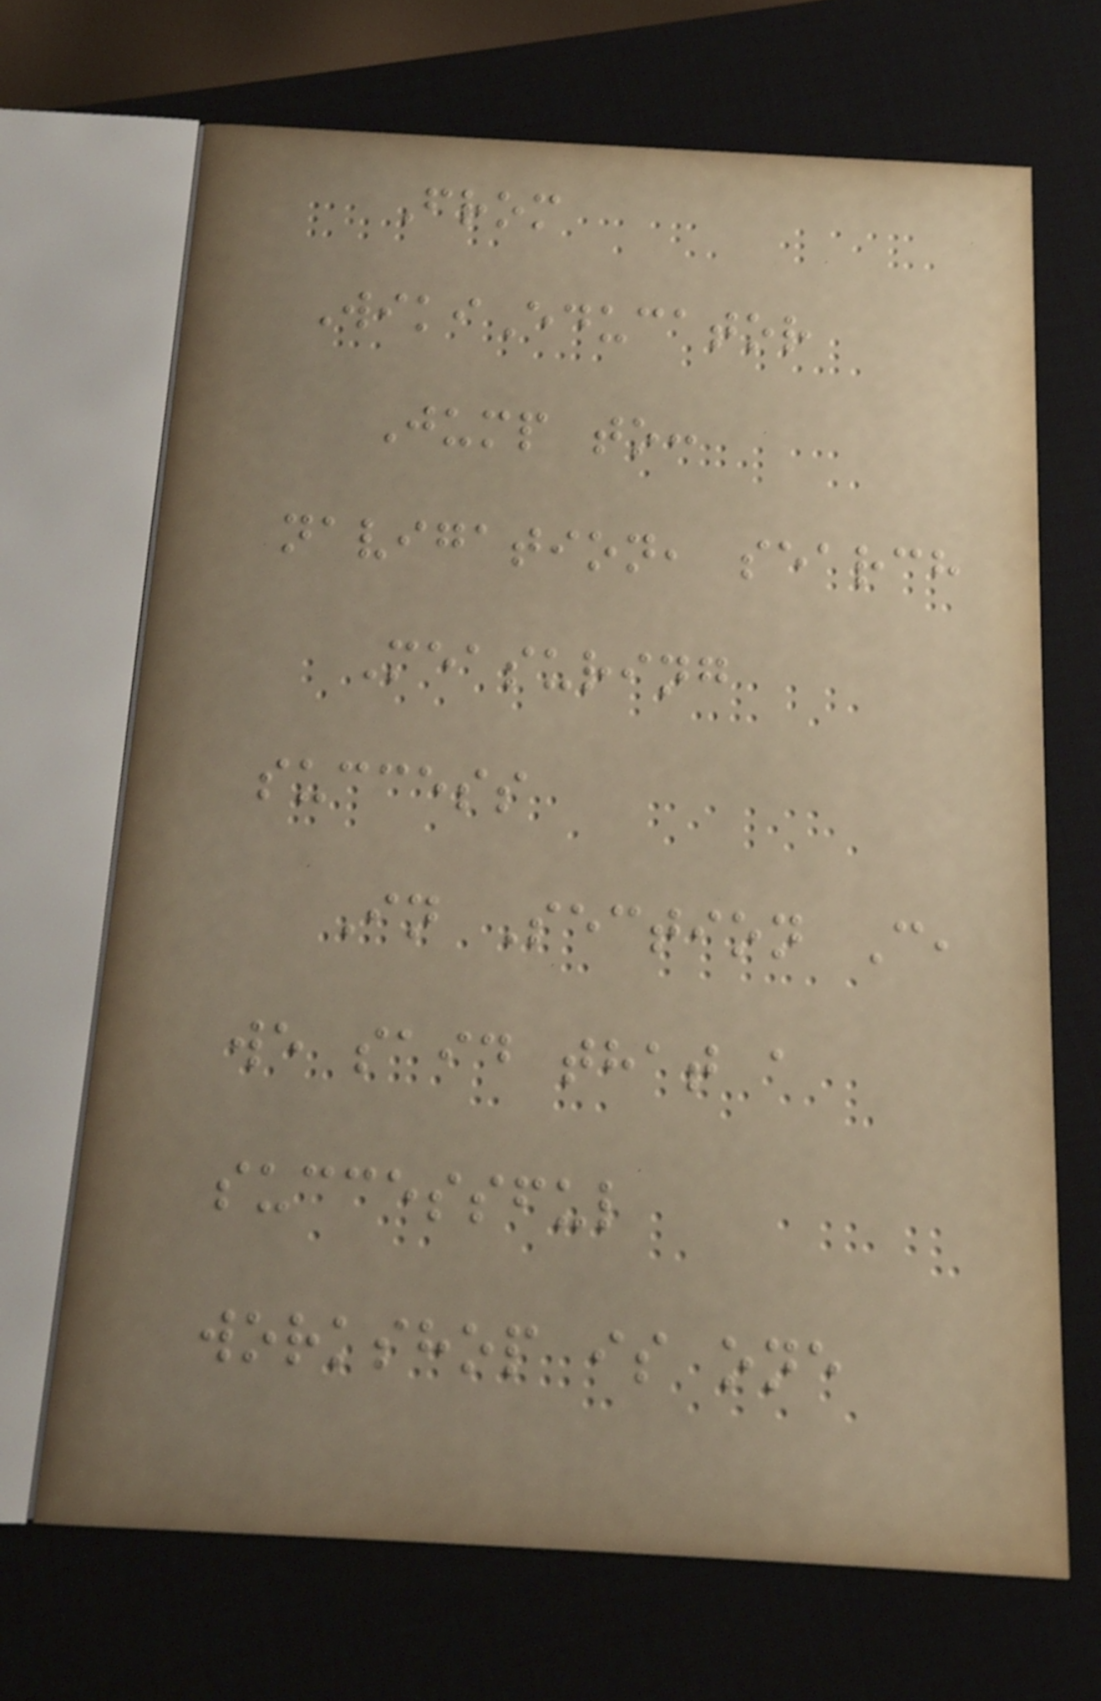From
WikiEducator
Jump to:
navigation, search
Measuring
success
In Section C,
we said that a
successful
workshop is one
